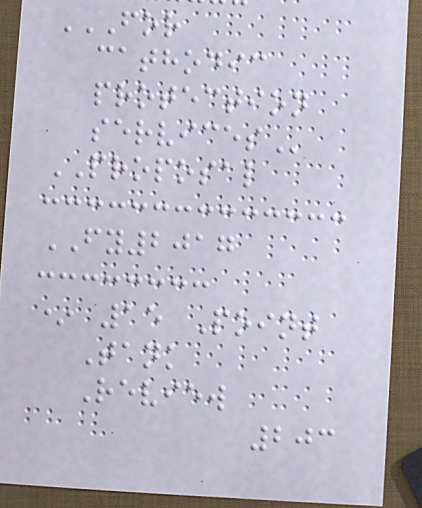FOR
CATHODIC
PROTECTION
SERVICES
PROPOSAL
FY2017
* 15 Point
Tank
Review
203
